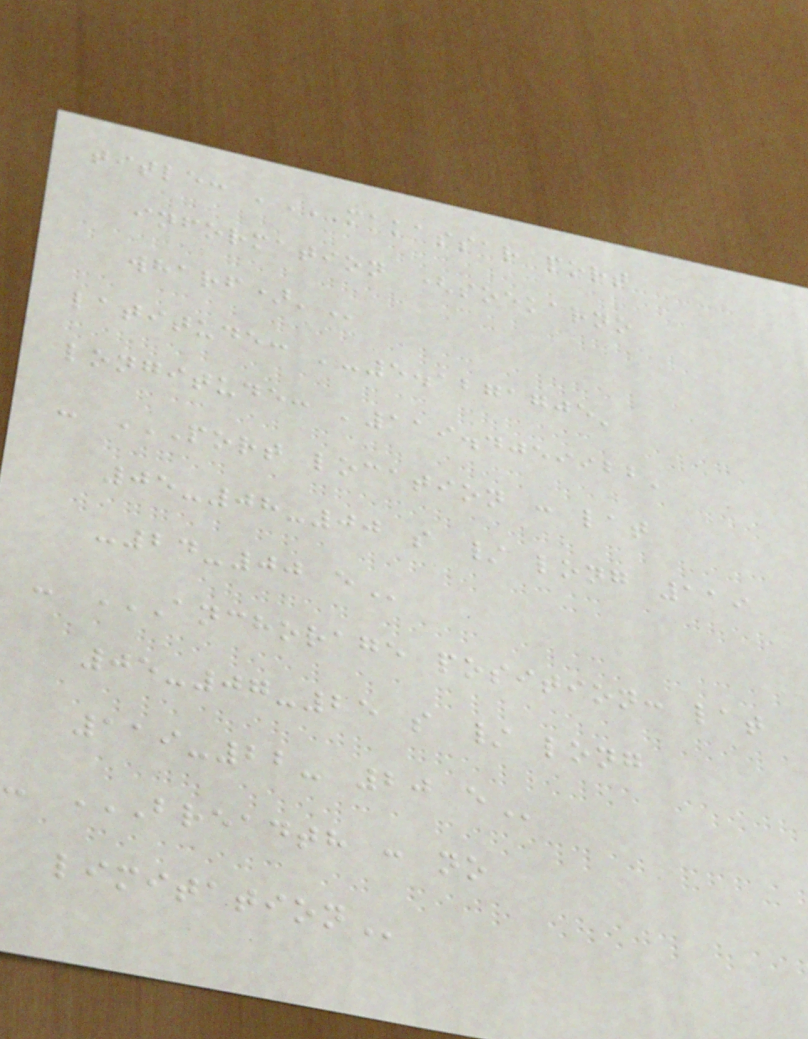title: 'MAKASSAR PORT
INFORMATION (SOEKARNO
WHARF)'
latitude: '-5.1271705'
longitude: '119.4059922'
- PORT LOCATION : LAT
05-08-00 S / LONG 119
-24-00 E
- ANCHORAGE POSITION: LAT
05-07-25 S / LONG
119-22- 20 E
- BREADTH : NO
LIMITATION
